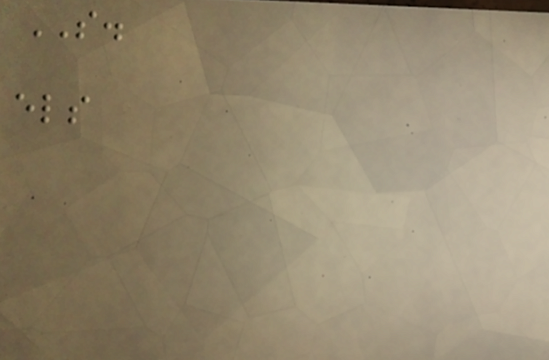SO.
els
